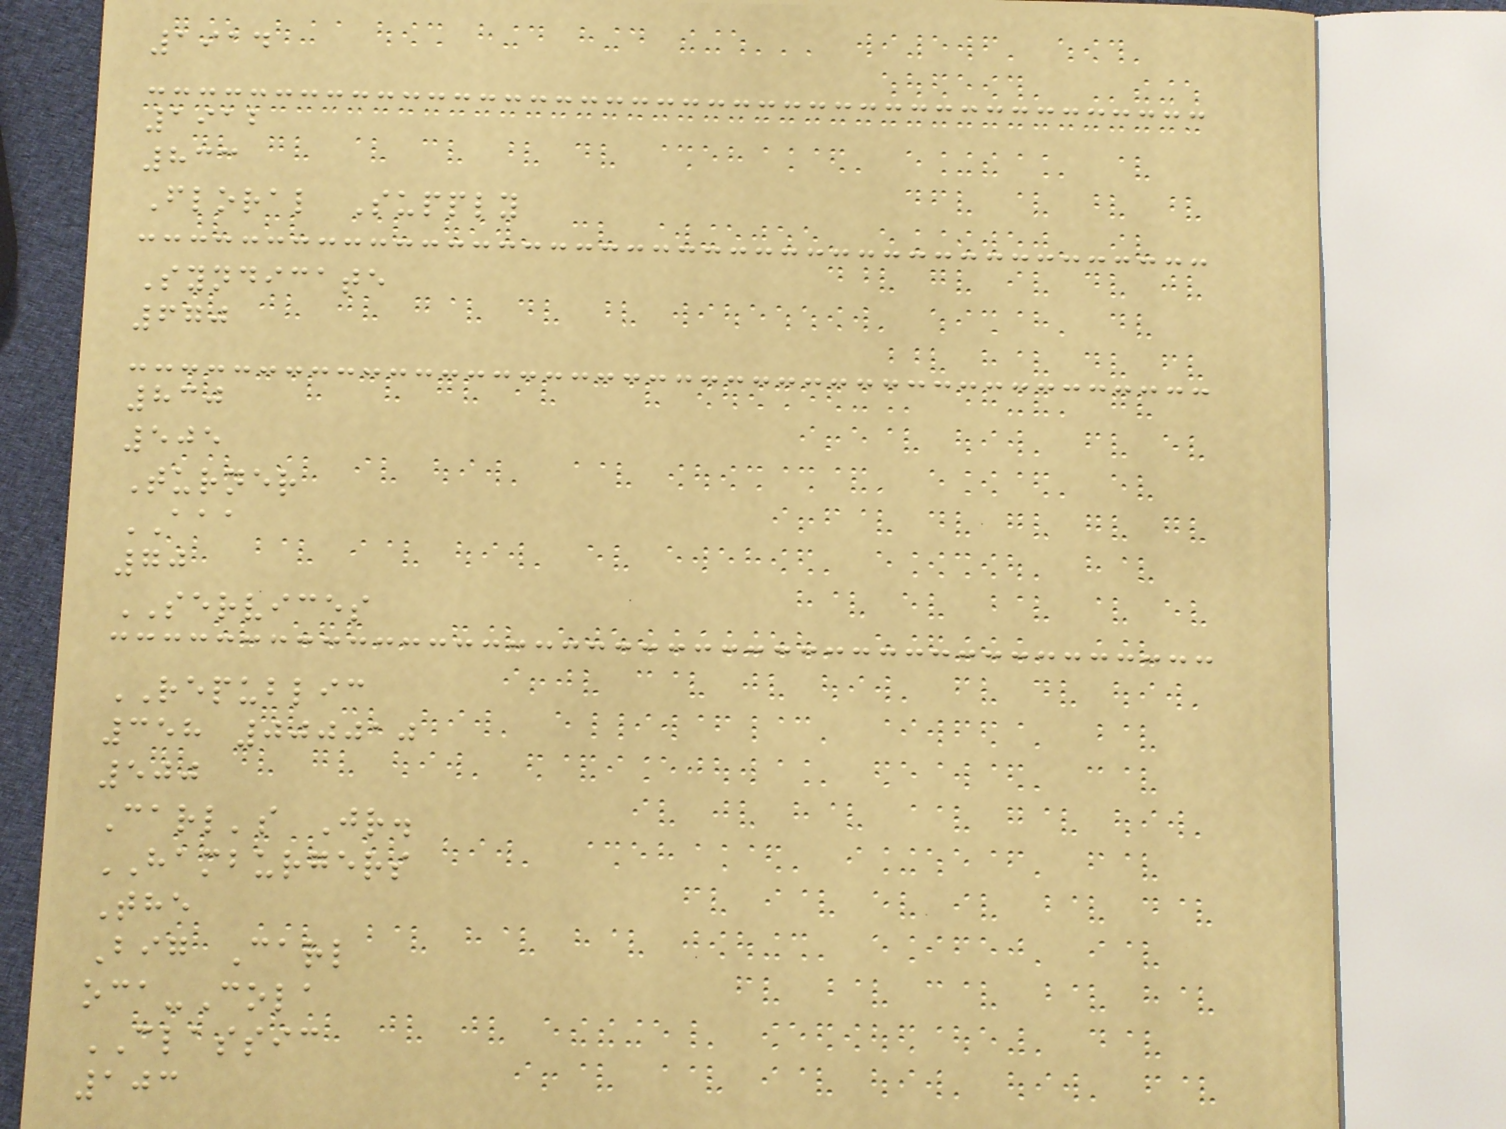1914
1912
833
Floral Supply
Syndicate
670
830
505
Turner
AAA
70
SERVICES
REPUBLIC
358 000010
500
Carl's Jr.
HAMBURGERS
The
Big Carl
oca-Cola
CLASSIC
103
